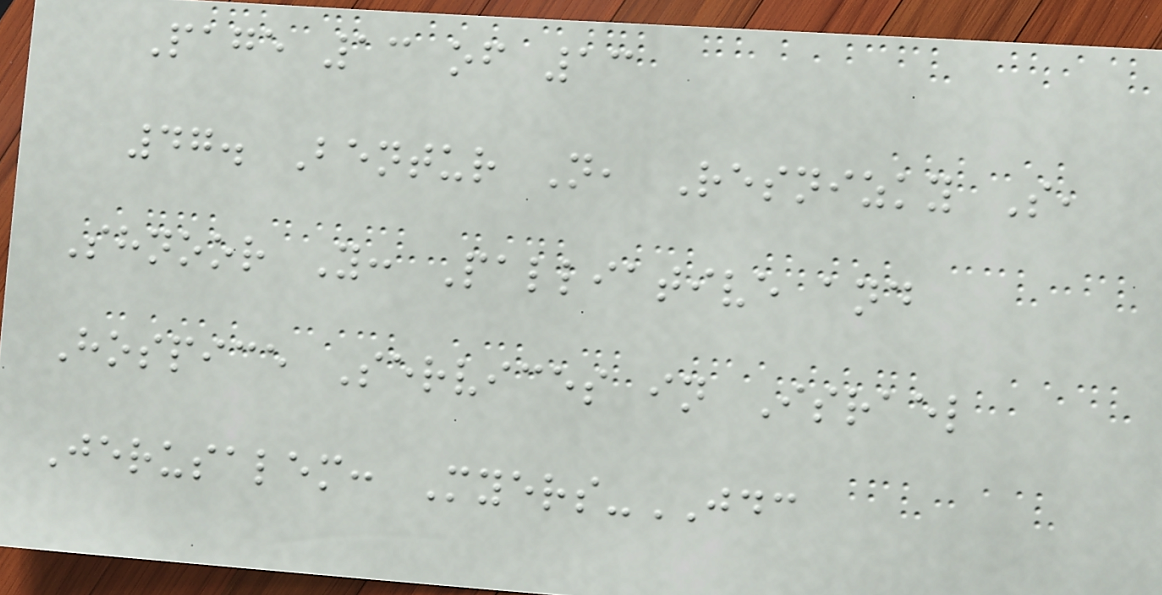Page 13 of 13
47. Bentur N, Resnizky S,
Shnoor Y: Palliative and
Hospice Services in Israel
Jerusalem: Myers-JDC
